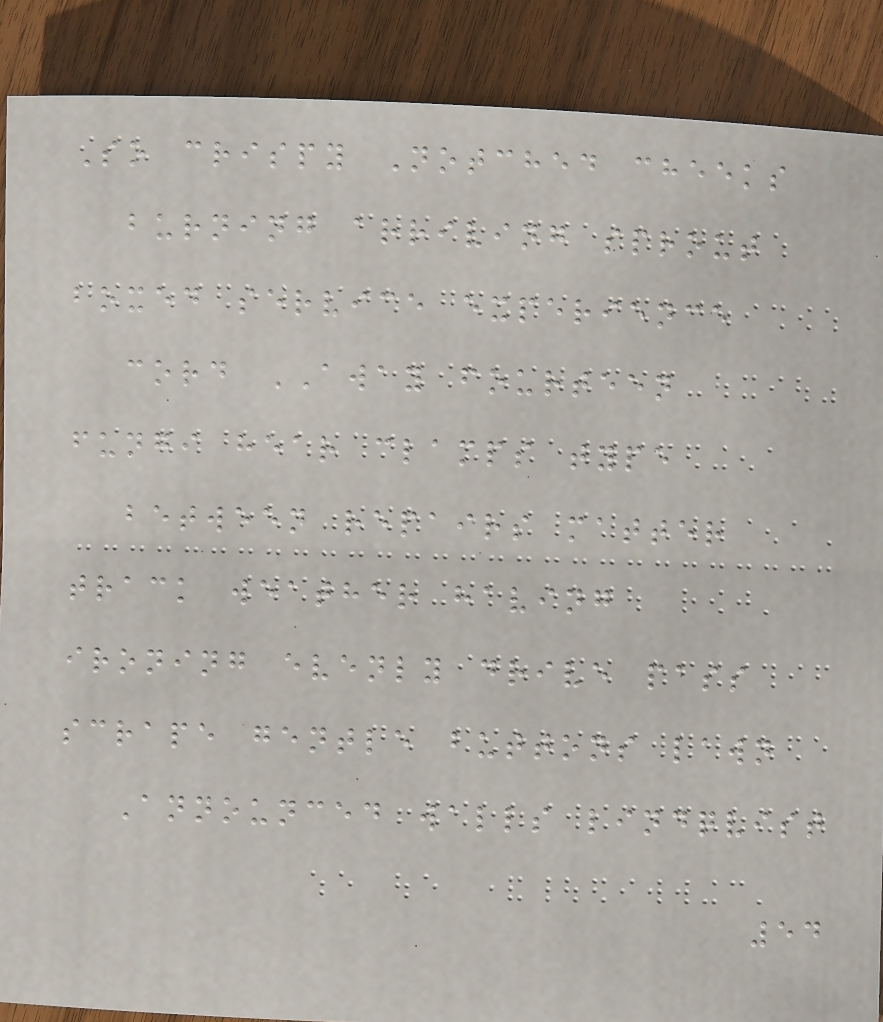So crispy Notched cheeks
burning arriving sprout
boxed service experience
cord AWAY fourteen
fungi hear clamps type
between repairs matter
track weather having
ironing evenly drive pass
scrape gentle buttons lawn
Announced walls lindqvist
54
